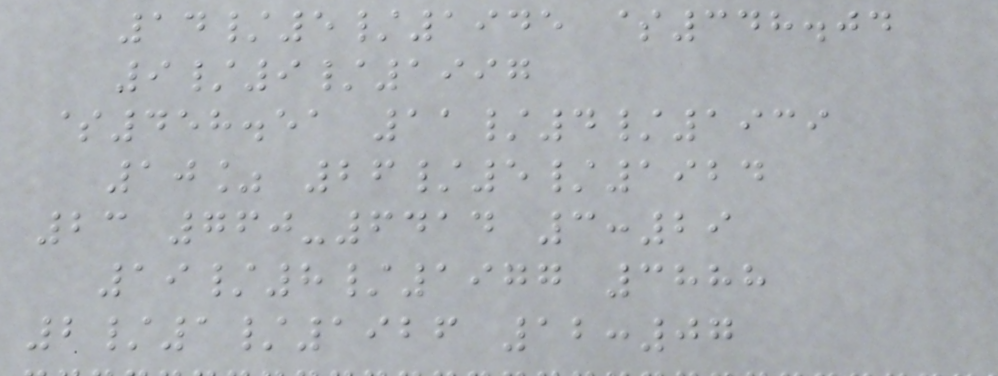14/5/1945 $348.04
9/9/1997
$458.51 11/4/1939
10% 26/5/1924
23 760-6414 3:29
19/8/1977 3888
2/1/1926 12:07
